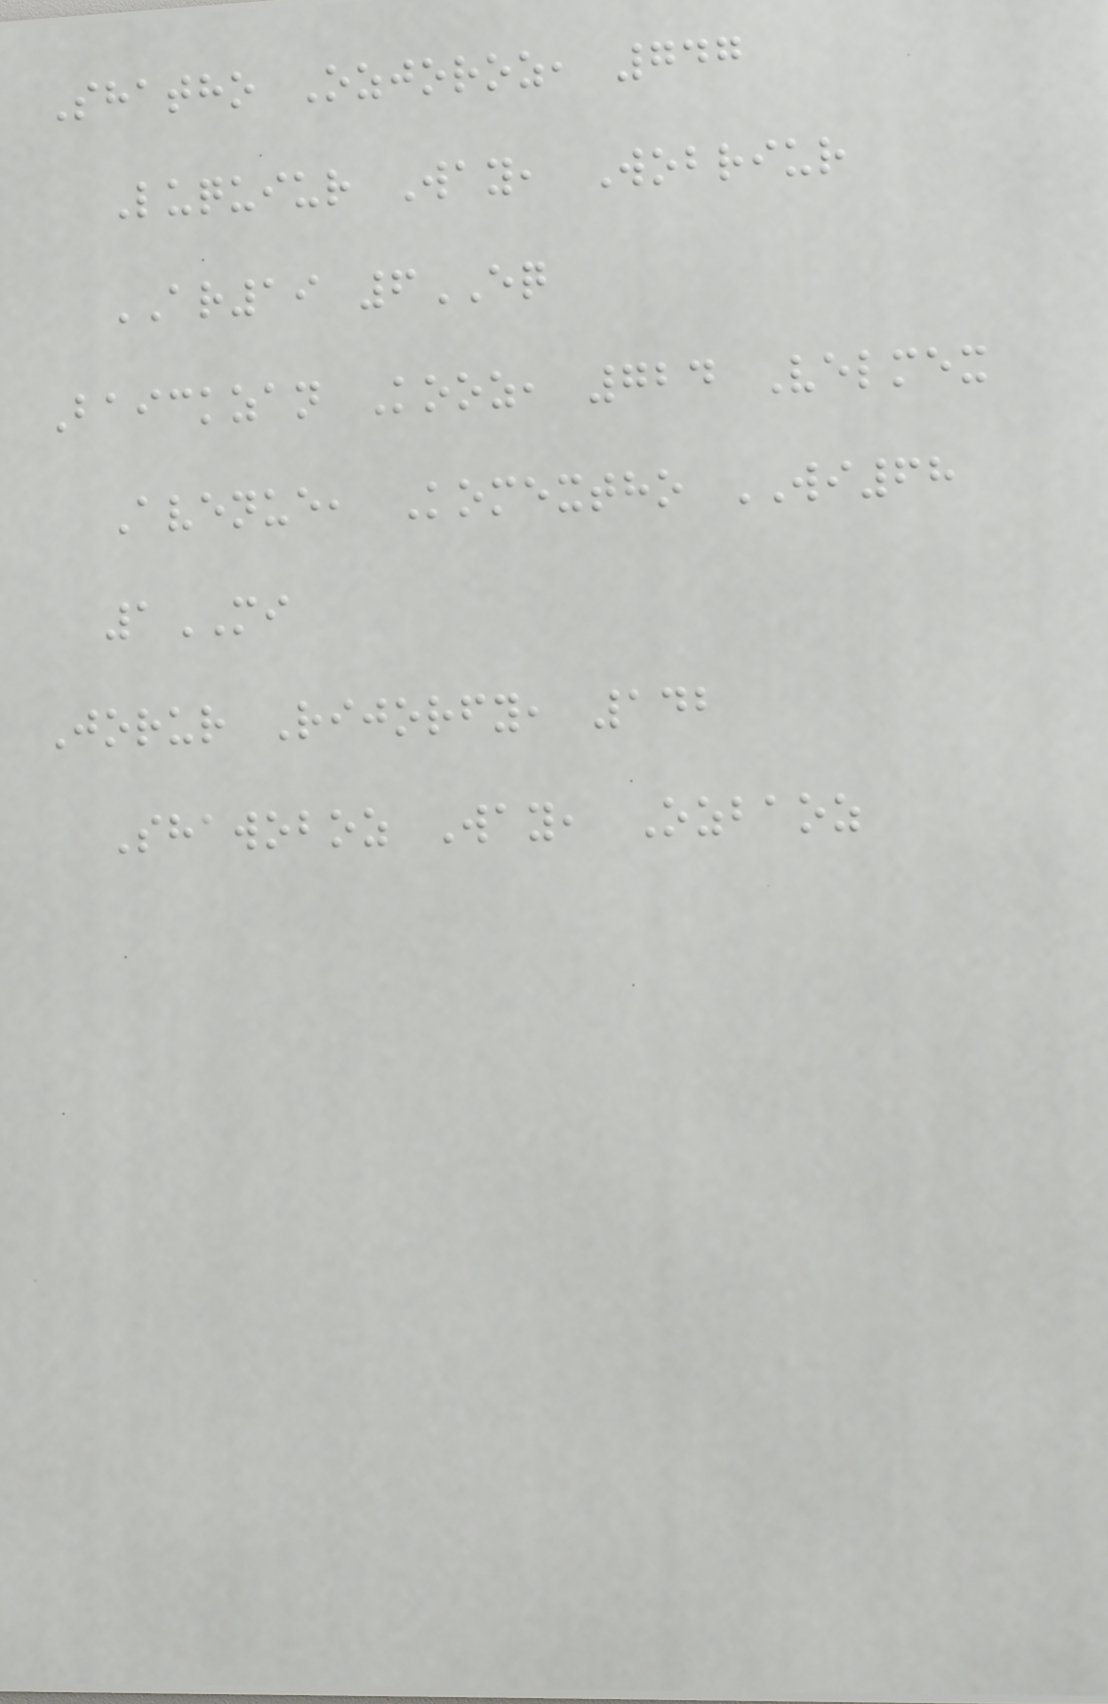Shatho Ozjoroz, 747
Luquiur Way, Wobriur
AR19 6EQ
Baickzan Kooz, 724 Velmex
Avenue, Komextho WI68
1MI
Jorur Rijorfy, 142
Shawoboz Way, Ozbaoz
